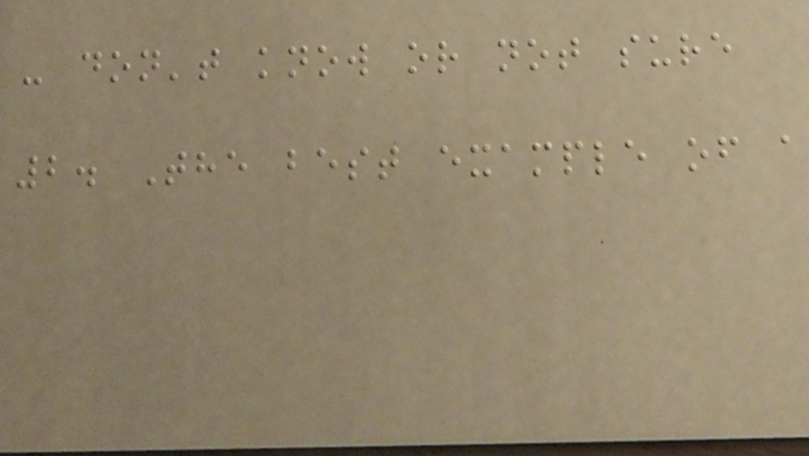- don't know or not sure
2. The best example of a
